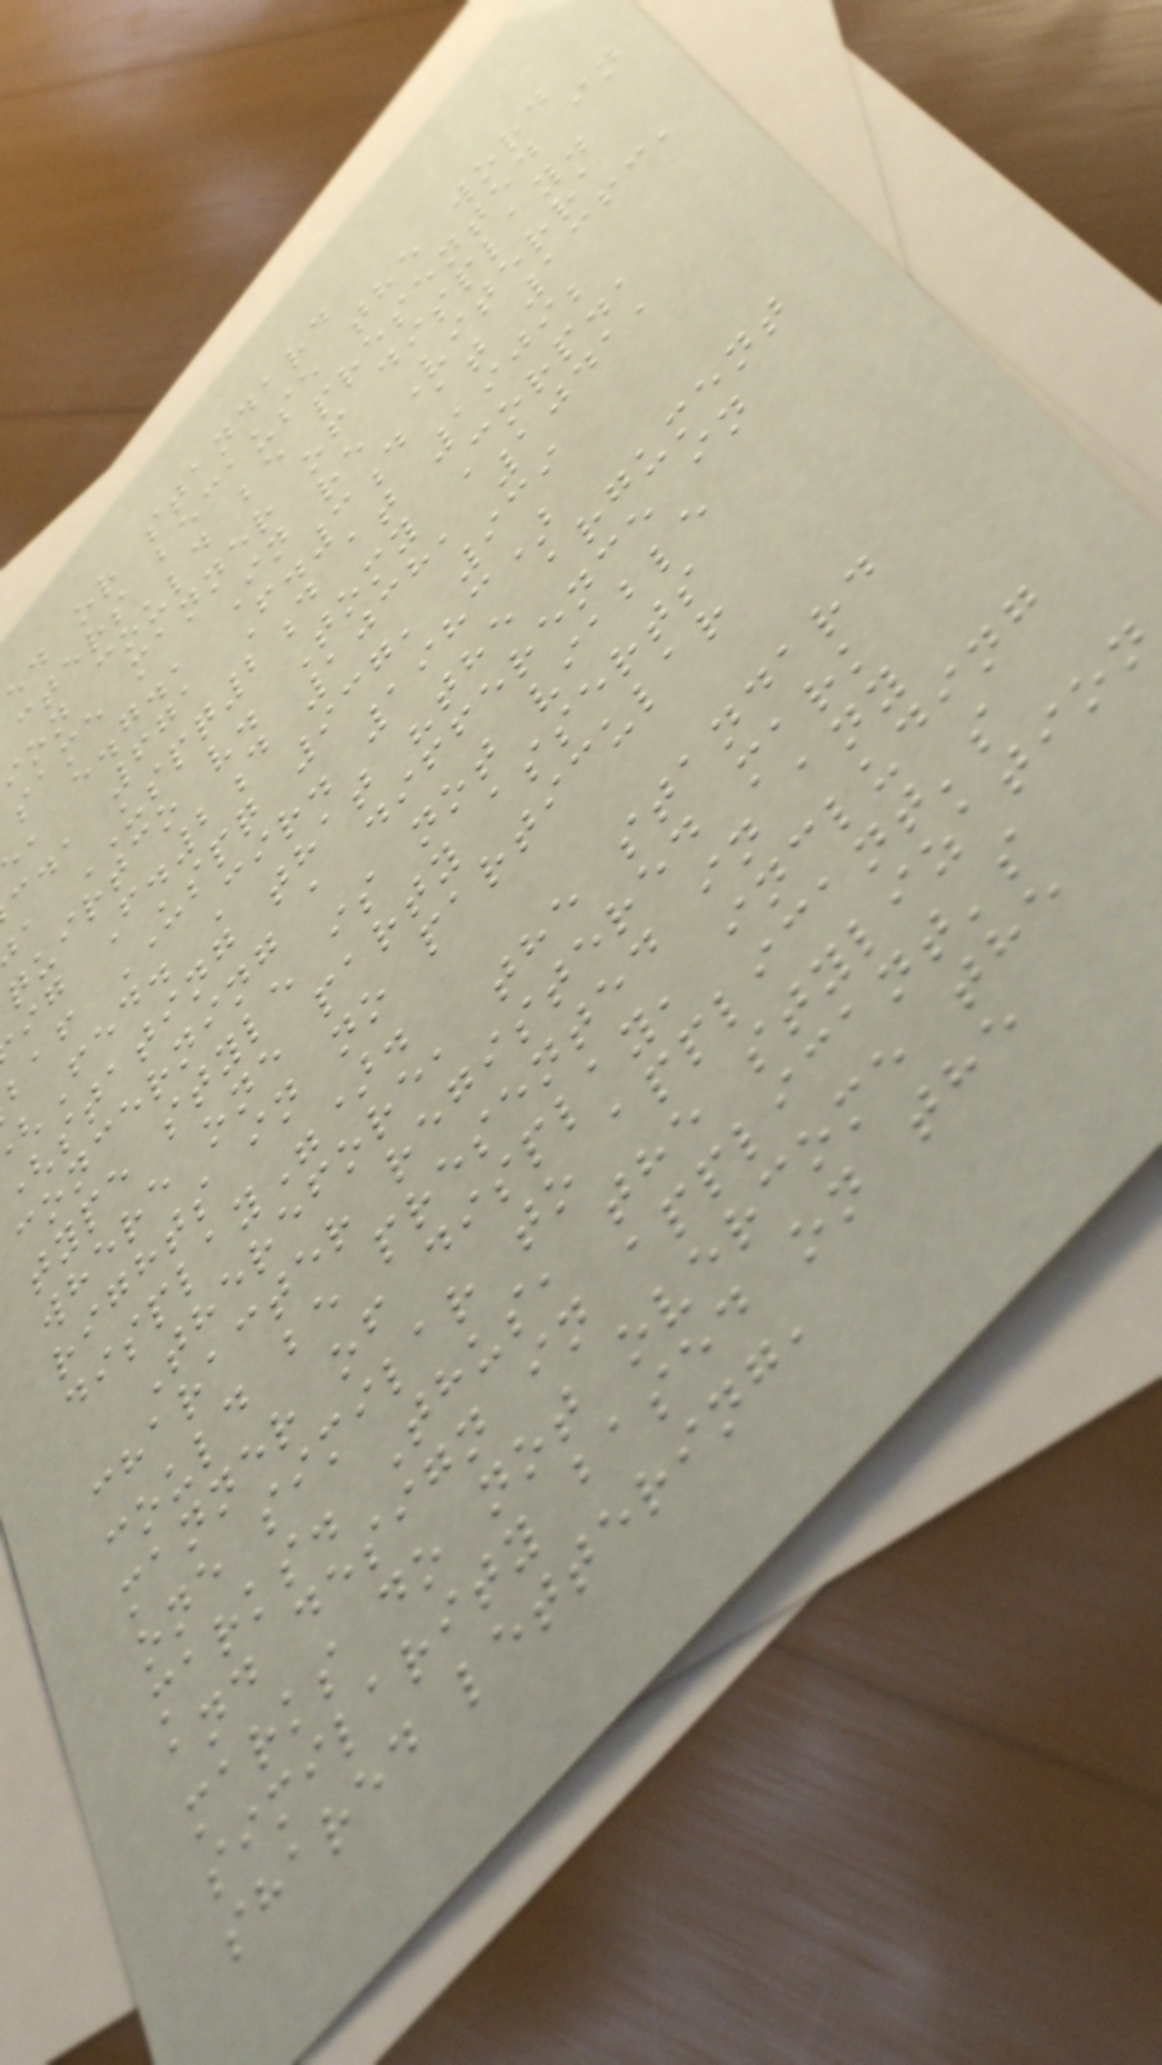ed or standard
cters because the word
ion could be presented in
same manner of display.
, e.g., In re Viterra
c., 671 F.3d at 1363,
a USPQ2d at 1909;
quirtco v. Tomy Corp.,
ig F.2d 1038, 1041,
baf USPQ 937, 939
Fed. Cir. 1983)
(stating that "the argument
concerning a difference in
type style is not viable
where one party asserts
rights in no particular
display").
Therefore, the standard
character registered mark
could be presented in any
manner of display, including
one similar to applicant's
marks. Thus, the stylization
and design in applicant's
marks do not overcome the
similarity based on the
shared lettering,
